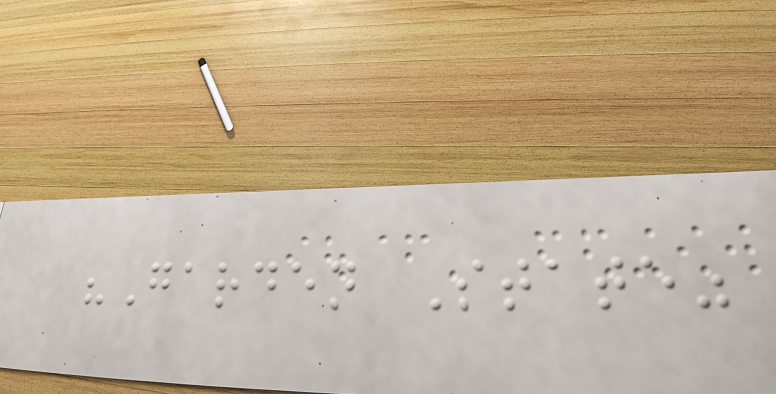"Garden State"
